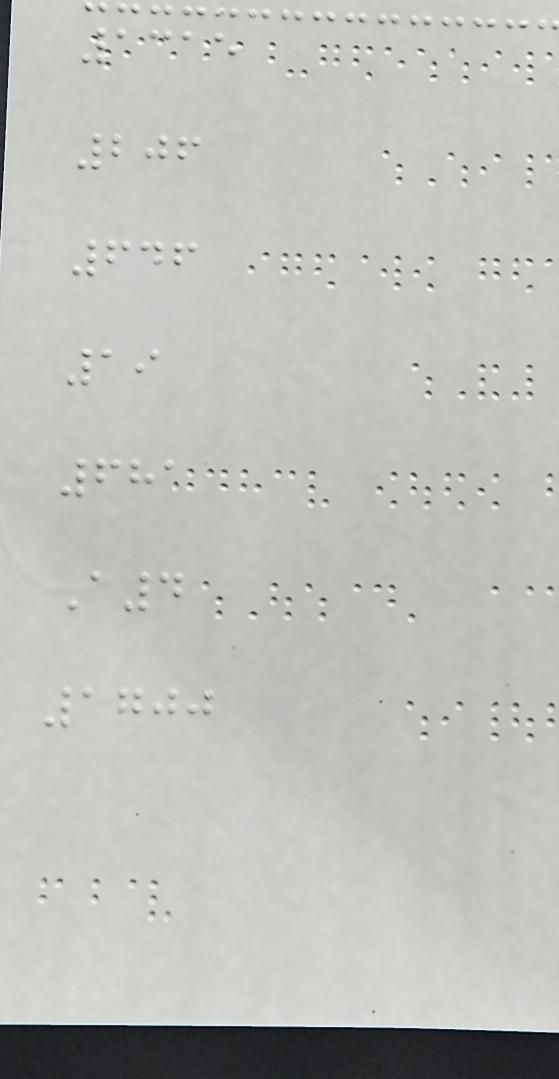1315
206
646
19
681
A4
1700
